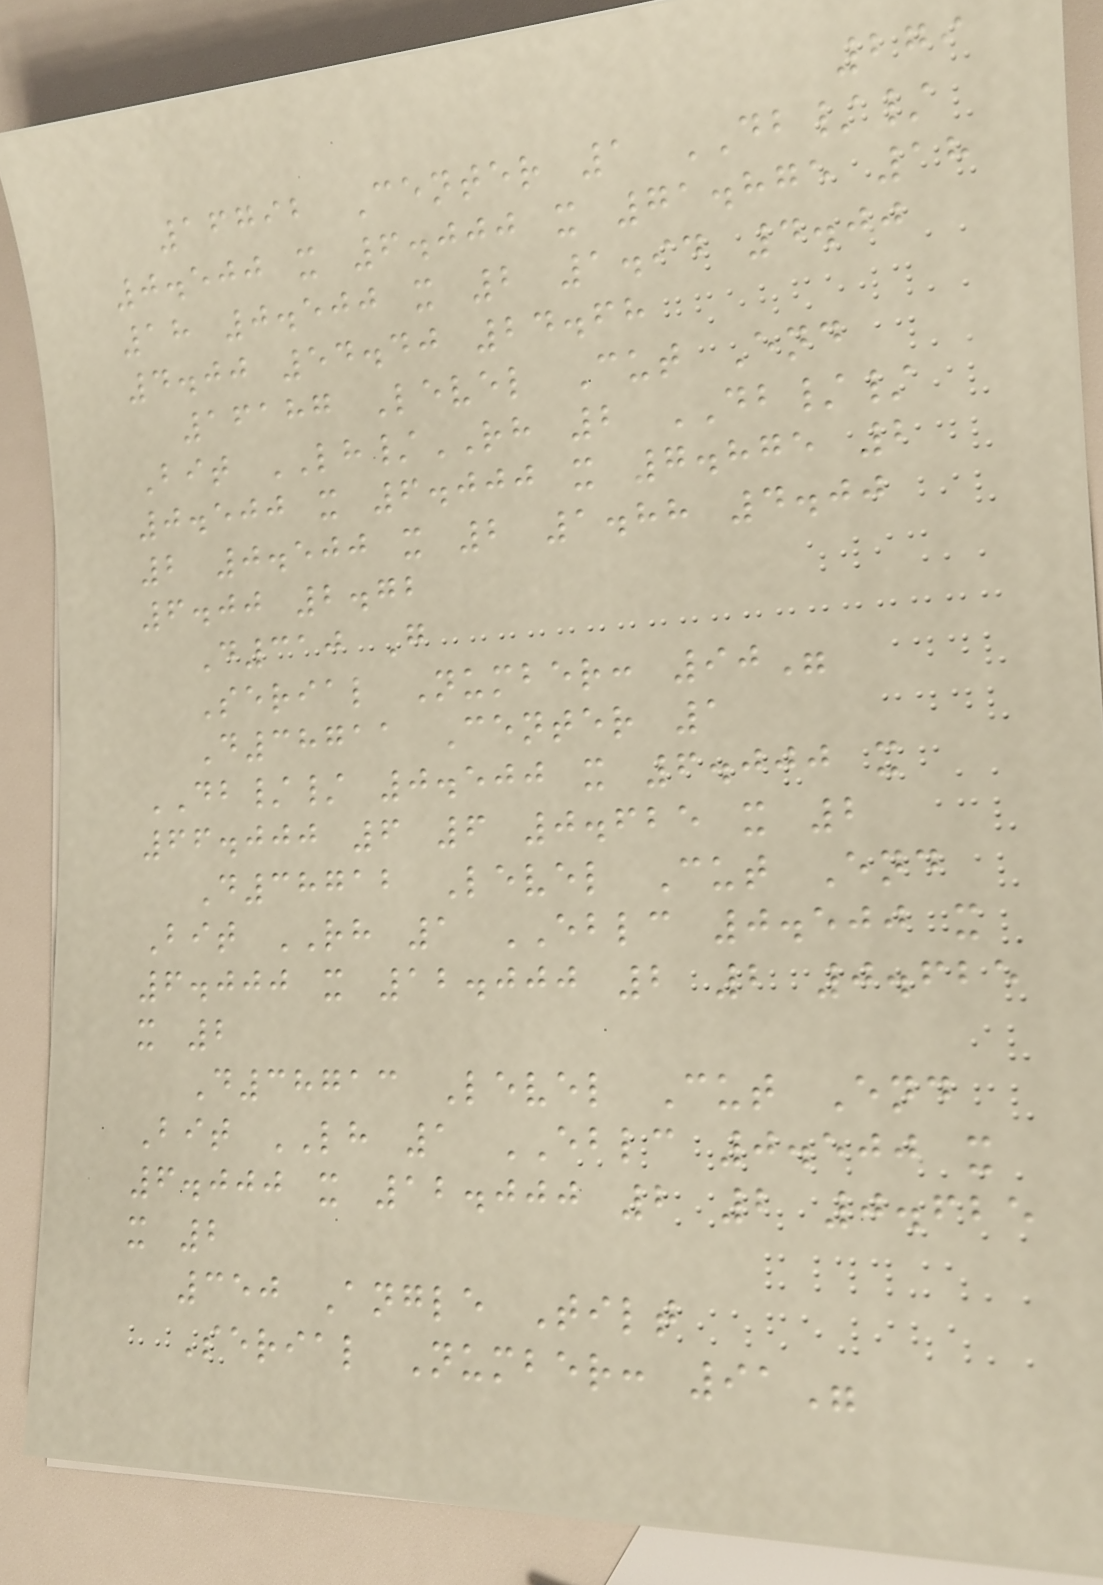279
16792 Center 1 DB//
0.500 x 6.000 x 71.875 18
18 0.500 x 2 1.94 4.00
4.00 54.40 24.68
16187 Level Cut End
Bit LH/RH 2 DB//
0.500 x 6.000 x 7.875 2
2 0.500 x 2 1.88 4.00
6.00 2.72
D310 G
Serial Number: 90"
D38711 Center 1
DB// 0.500 x 6.000 x
66.000 6 6 0.625 x 2
D38712 Level Cut End
Bit RH 1 EBLC 0.500 x
6.000 x 12.000 2 2 0.625
x 2
D38713 Level Cut End
Bit LH 1 EBLC 0.500 x
6.000 x 12.000 2 2 0.625
x 2
350 Angle Tilt
Serial Number: 91"
